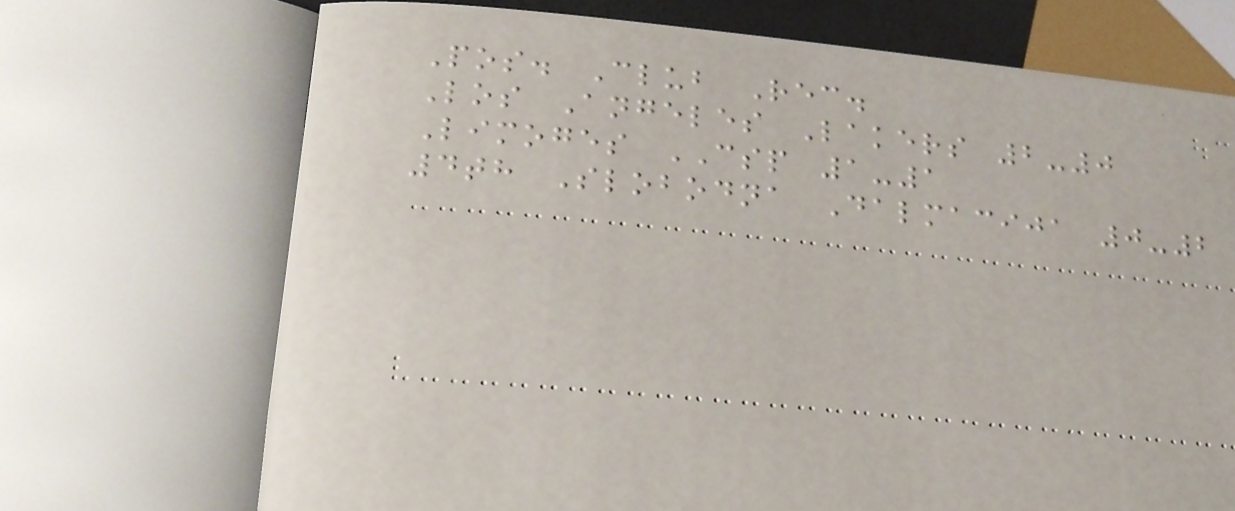Pos. Club Rec.
Los Angeles Lakers 2-0
Limoges CSP 1-1
4th Slobodna Dalmacija 0-2
